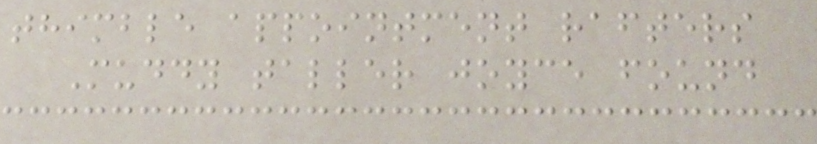thimble appointment rafters
Muddy taller joyce found
